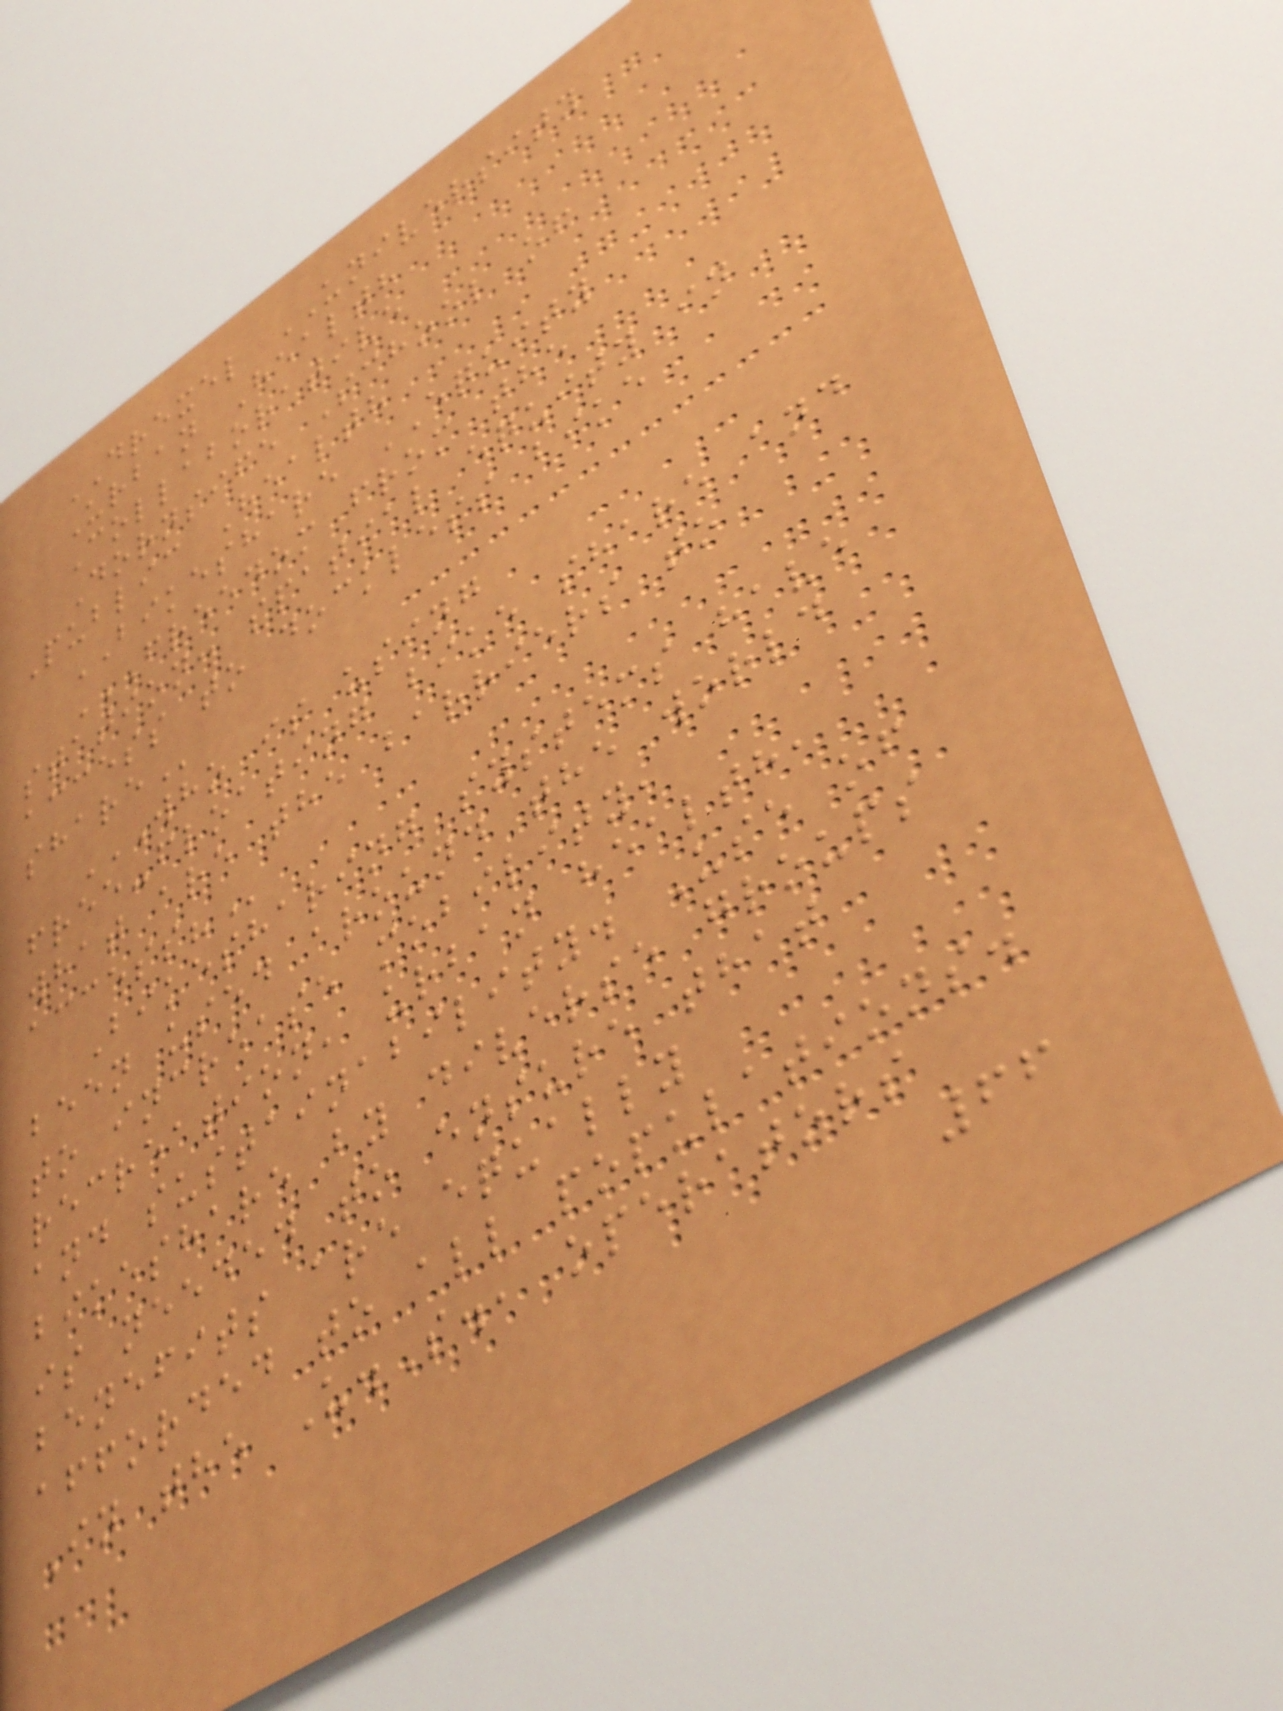DREXEL UNIVERSITY
Urban Health
Collaborative
Dornsife School of
Public Health
BIKESHARE EQUITY
FREEDOM FROM THE
STATION: SPATIAL EQUITY IN
ACCESS TO DOCKLESS BIKE
SHARE
WHO IS USING
FREE-FLOATING BIKE SHARE AND
WHAT ARE THE BARRIERS TO
ACCESS?
Bikesharing systems have
been used around the world
to increase mobility,
recreation, urban health,
and sustainability. Use of
bikeshare by diverse groups
is needed to ensure that
benefits are equally
afforded to all populations.
In the U.S., operators
66
